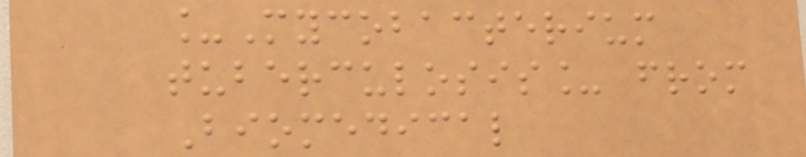_Mycobacterium
tuberculosis_ from
Biomedical
